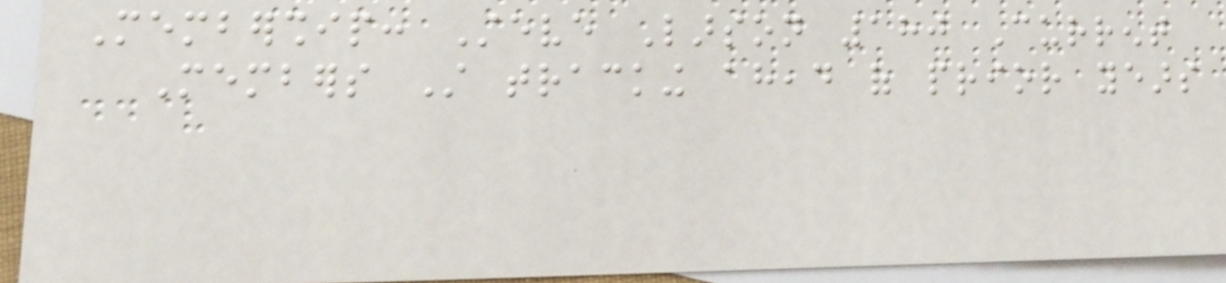Membership: Steve Larson 180 Current
Members Still tracking ahead of prior years
